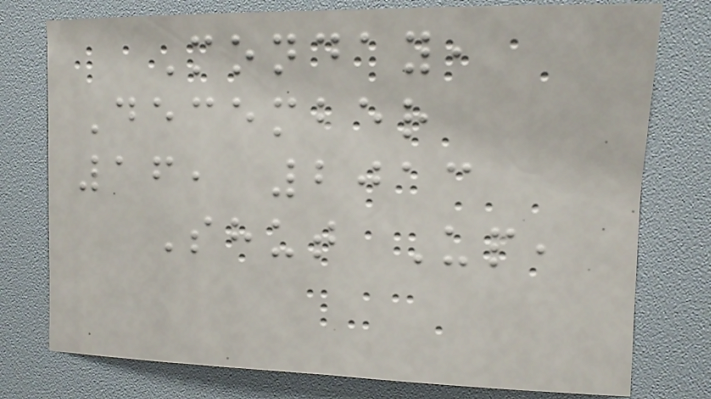Monday,
December
16, 2013
Shut Up,
